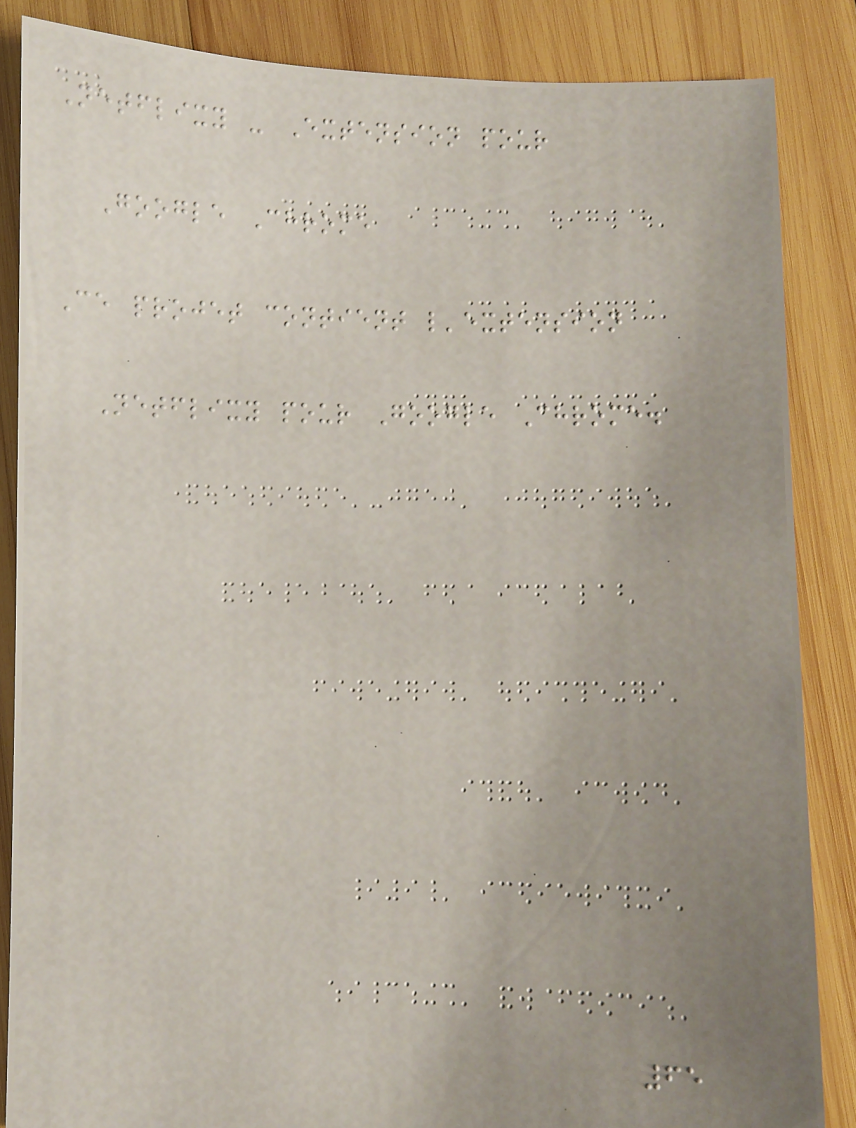Netflixy - Extension pour
Google Chrome
Ce projet contient l'extension
Netflixy pour Google Chrome.
65
